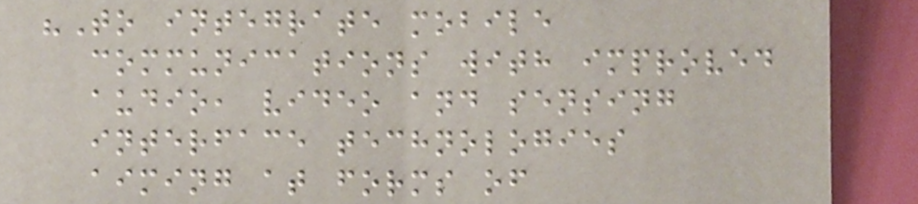"To integrate mobile
communications with improved
audio, video and sensing
interface technologies
aiming at forms of
